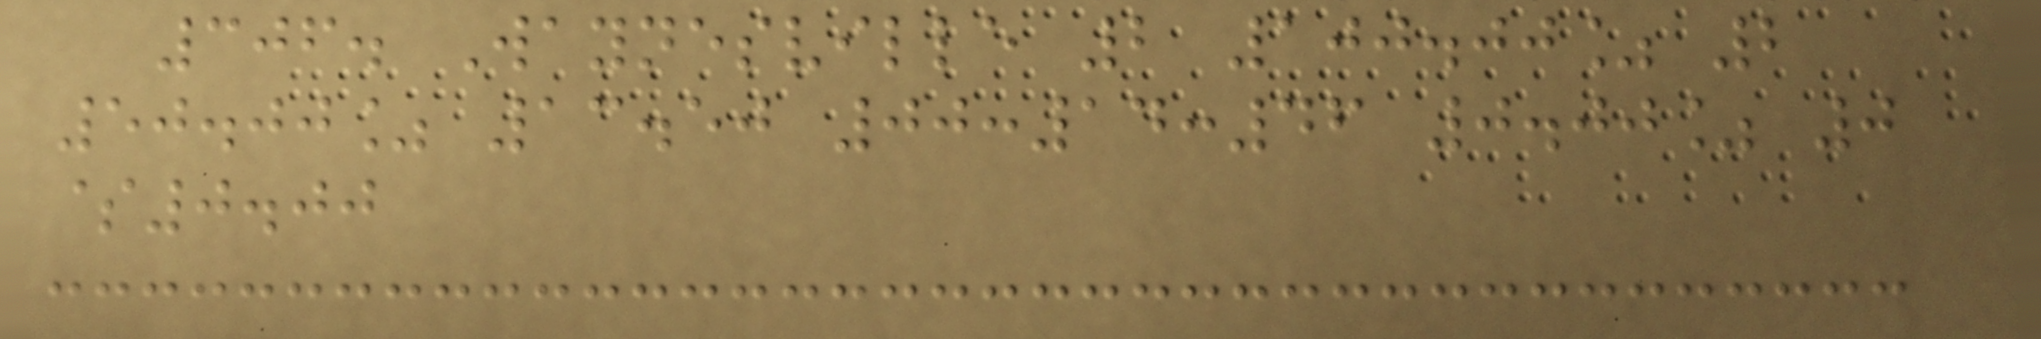306. Waynesville 2 100.00% 2
50.00% 13.50 00:14:46 0.00% 0
$0.00
